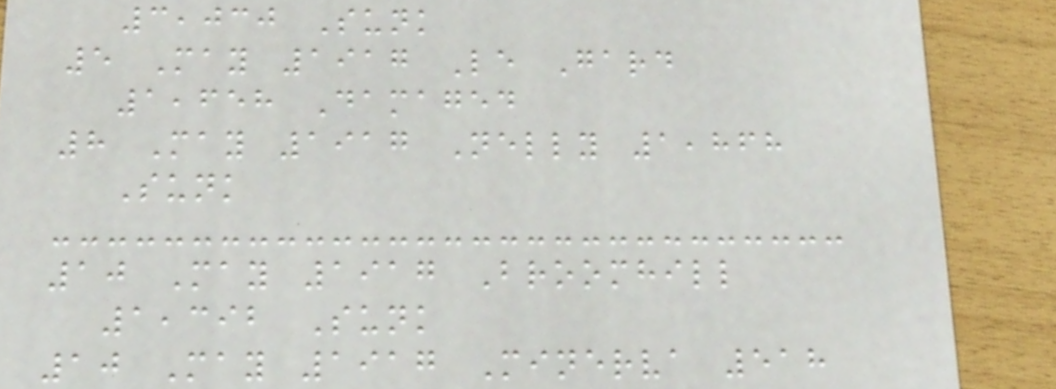3,030 Sunk
5 May 1917 Le Gard
1,658 Damaged
8 May 1917 Nelly 1,868
Sunk
10 May 1917 Broomhill
1,392 Sunk
10 May 1917 Minerva 518
